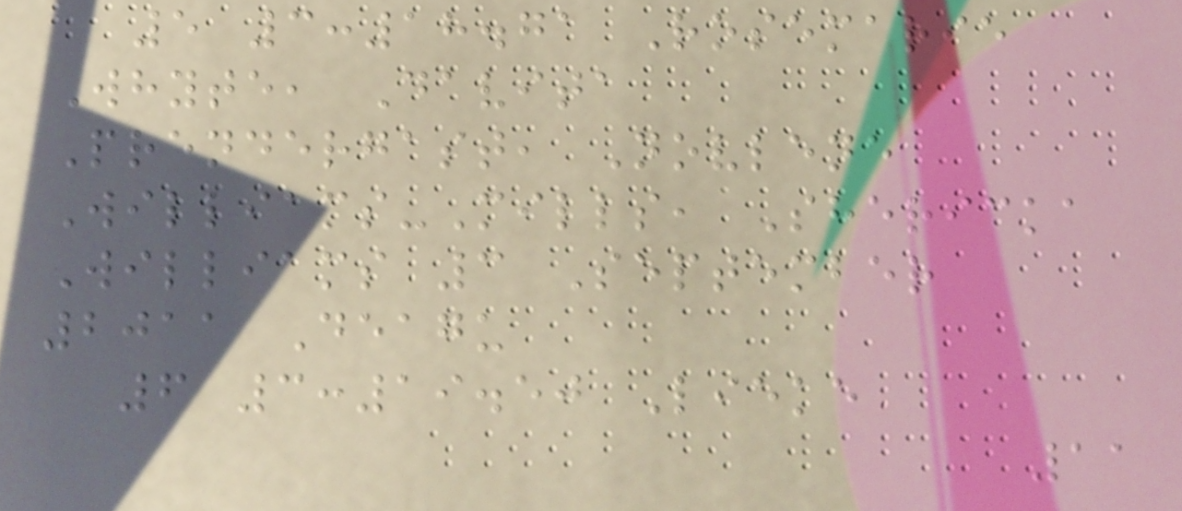5 3:18.71 Rosemarie
Whyte, Davita
Prendergast, Novlene
Williams-Mills, Shericka
Williams 3 September
2011 Deagu
6 3:19.50 Lieke
11
